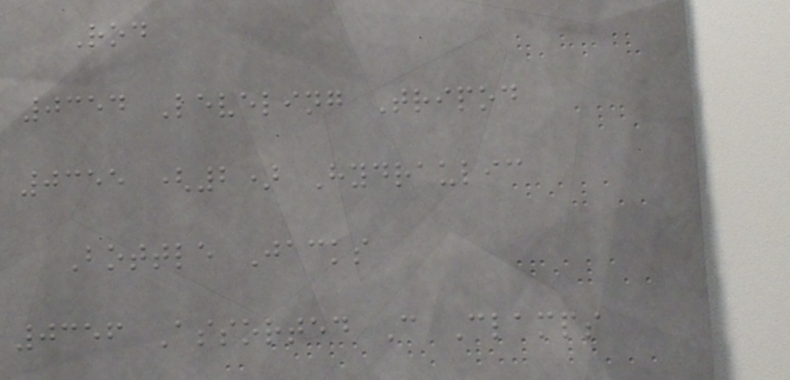Rod
0354 Leveling Tripod
0355 (2) Hydraulic
Bottle Jacks
0356 Assorted C Clamps
